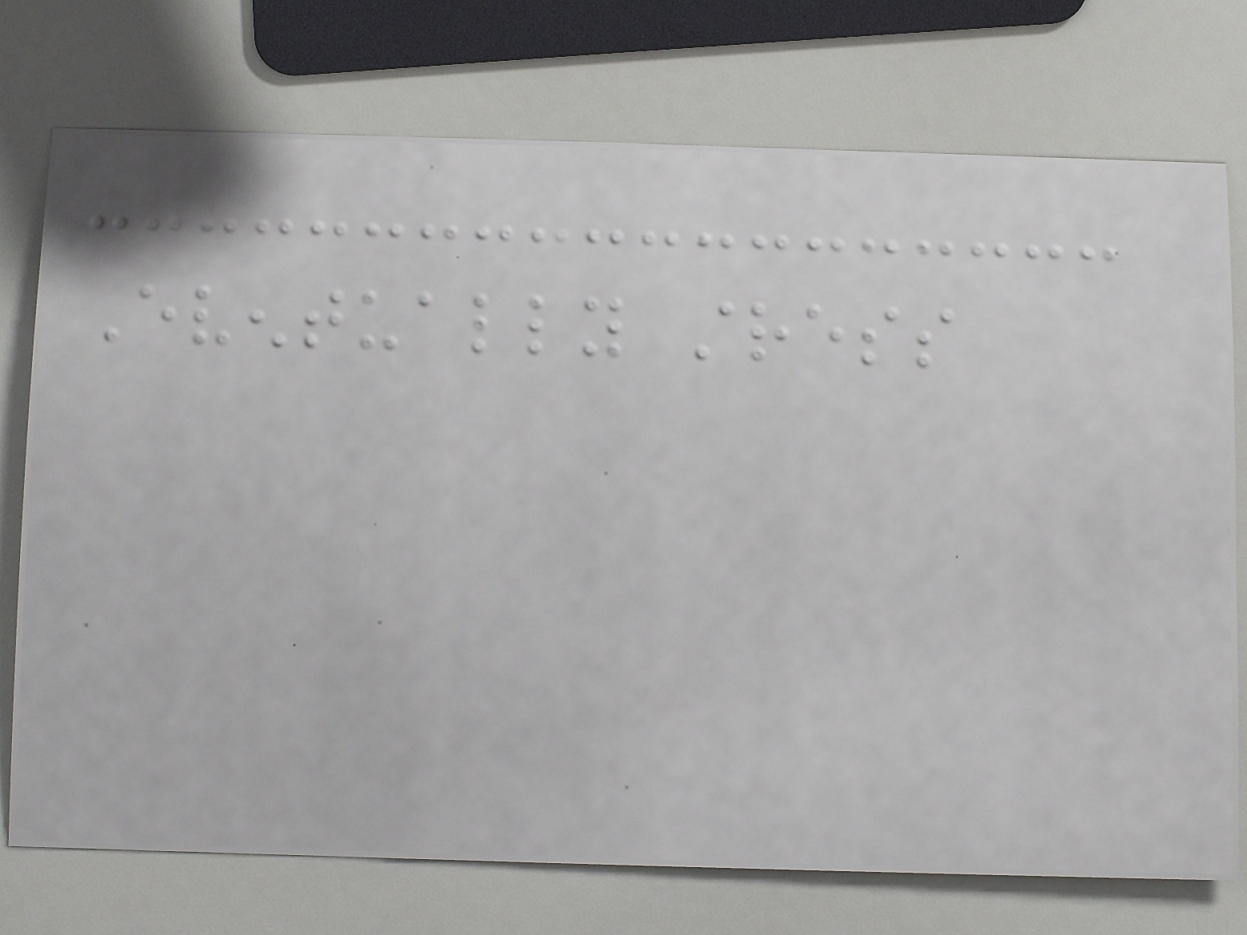Eventually stress
